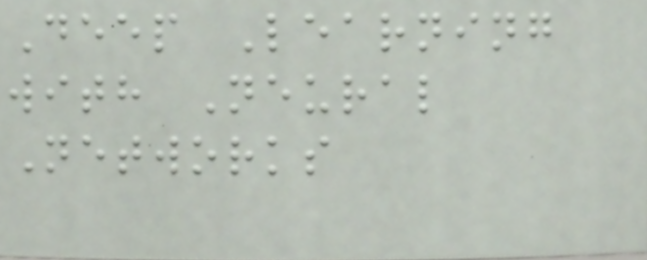Deep Learning
with Neural
Networks
